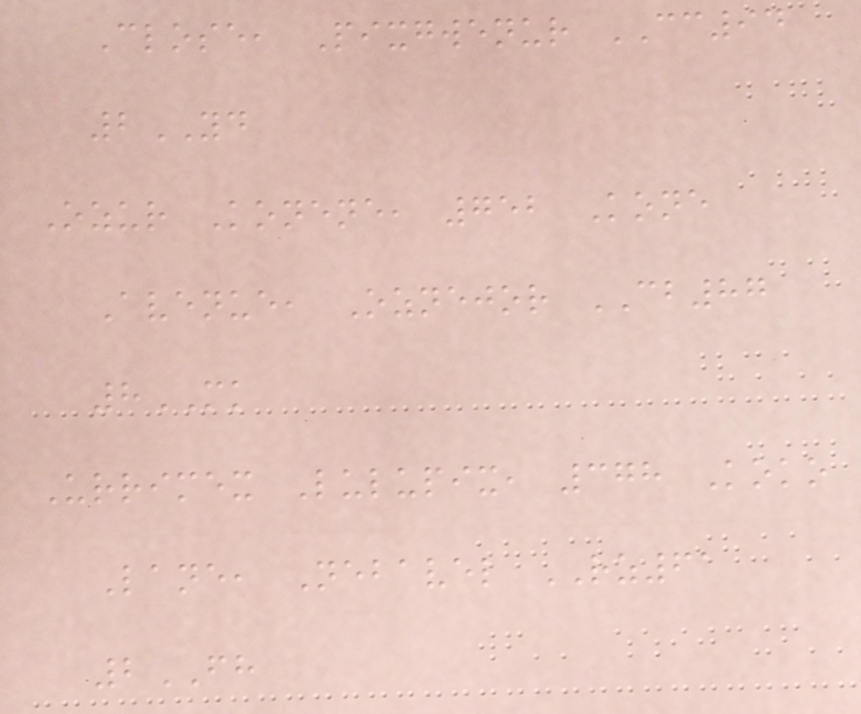Close, Pixgwenur CC94
2YD
Ozur Konene, 752 Kone
Avenue, Oznejor CB87
8MK
Urrimex Lulupix, 378 Koko
Lane, Nebavel RZ61
2FH
